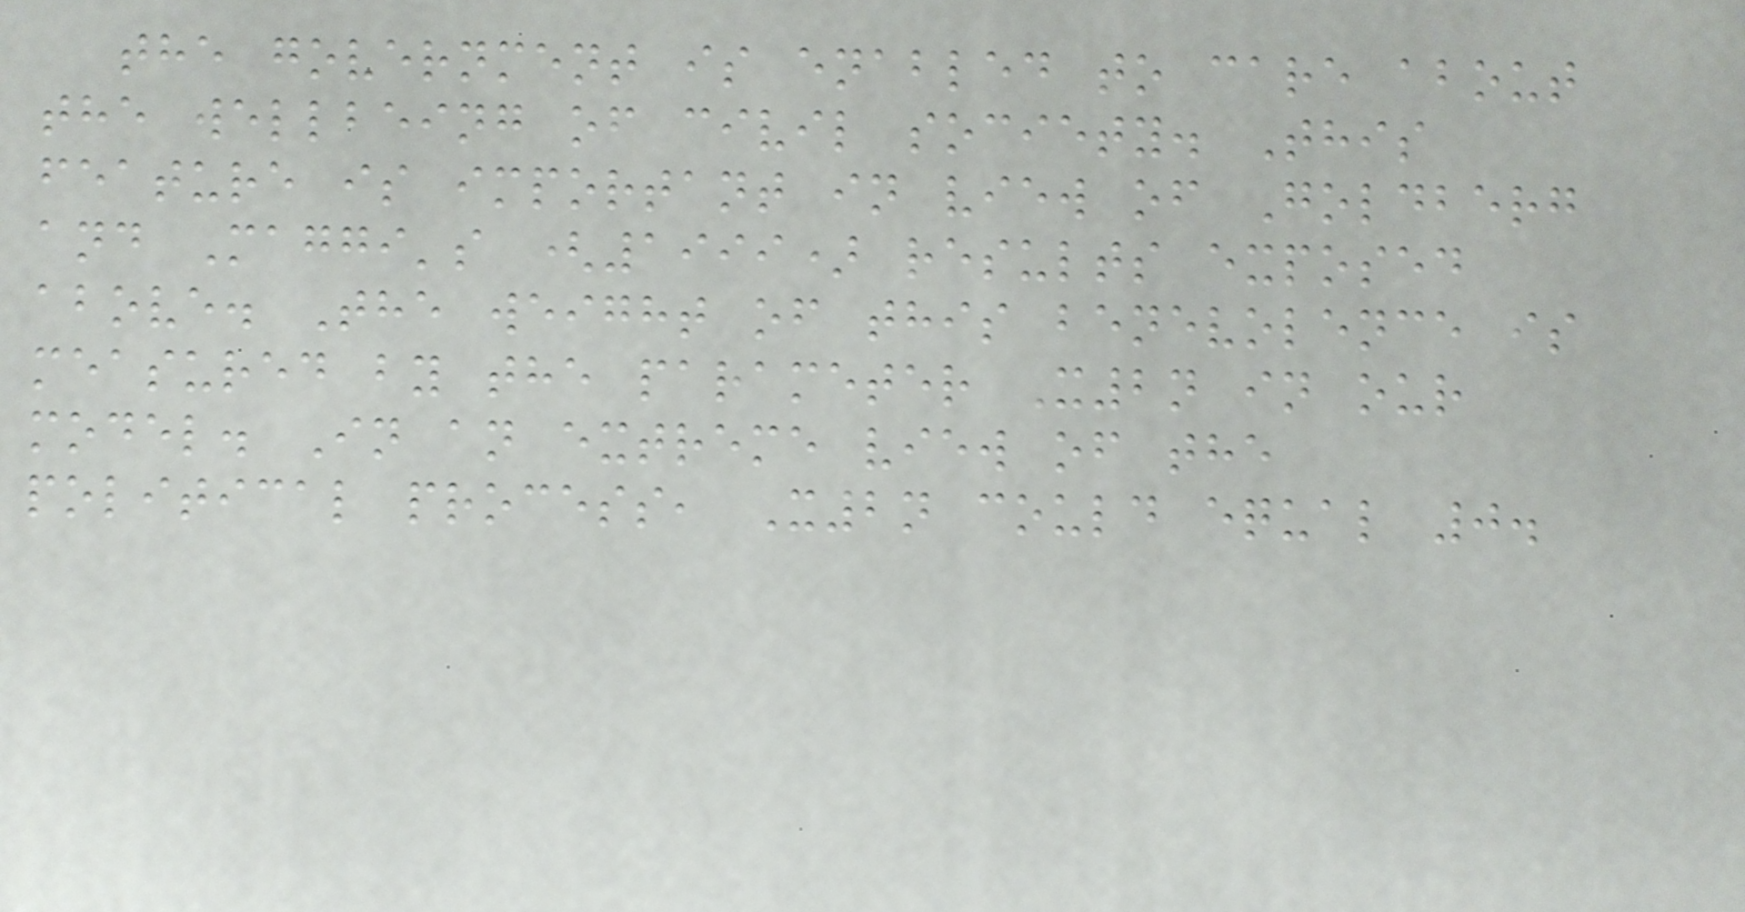the government is enabled to care about
the wellbeing of civil society. This
feature is important in view of Goldberg
and Maggi's (1999) results exposed
above. The weight of this benevolence is
measured by the parameter X2n in our
model. In an extreme view of the
political process, X2n could equal 0.
